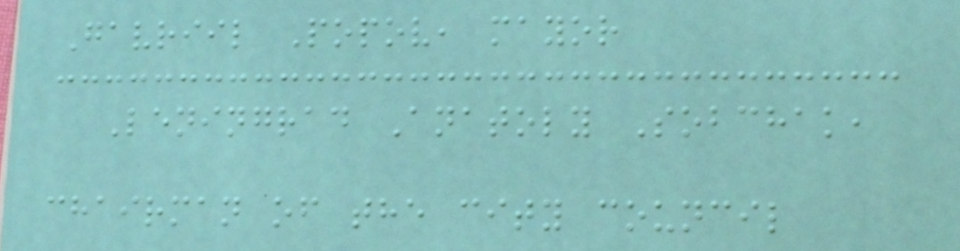Gavriil Popov, mayor
Leningrad Anatoly Sobchak,
chairman of the city council
